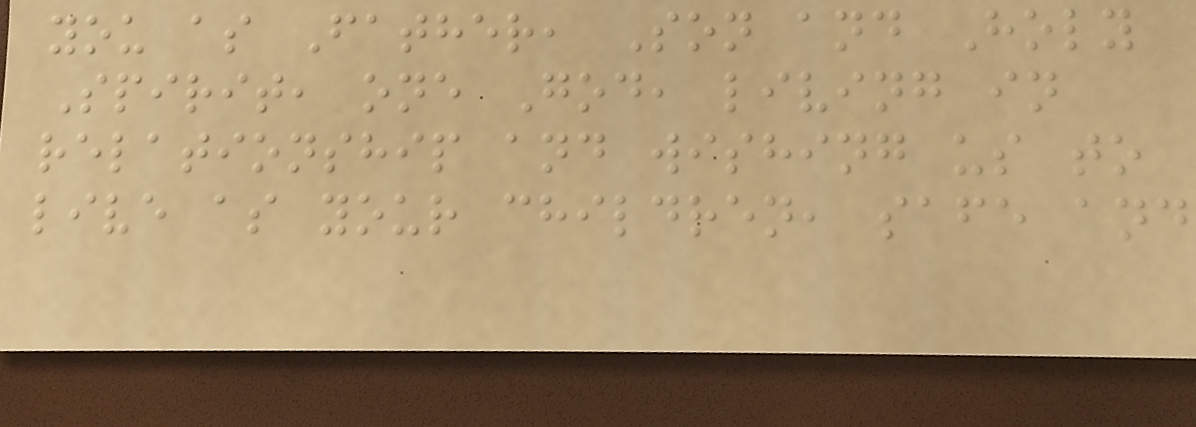you as Father, Son and Holy
Spirit, one God, living in
relationship and wishing us to
live as your children, safe and
